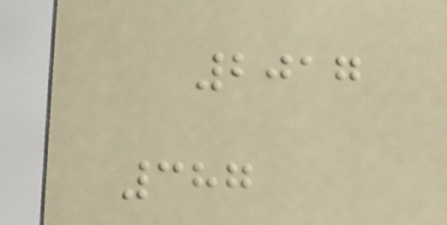2017
387
